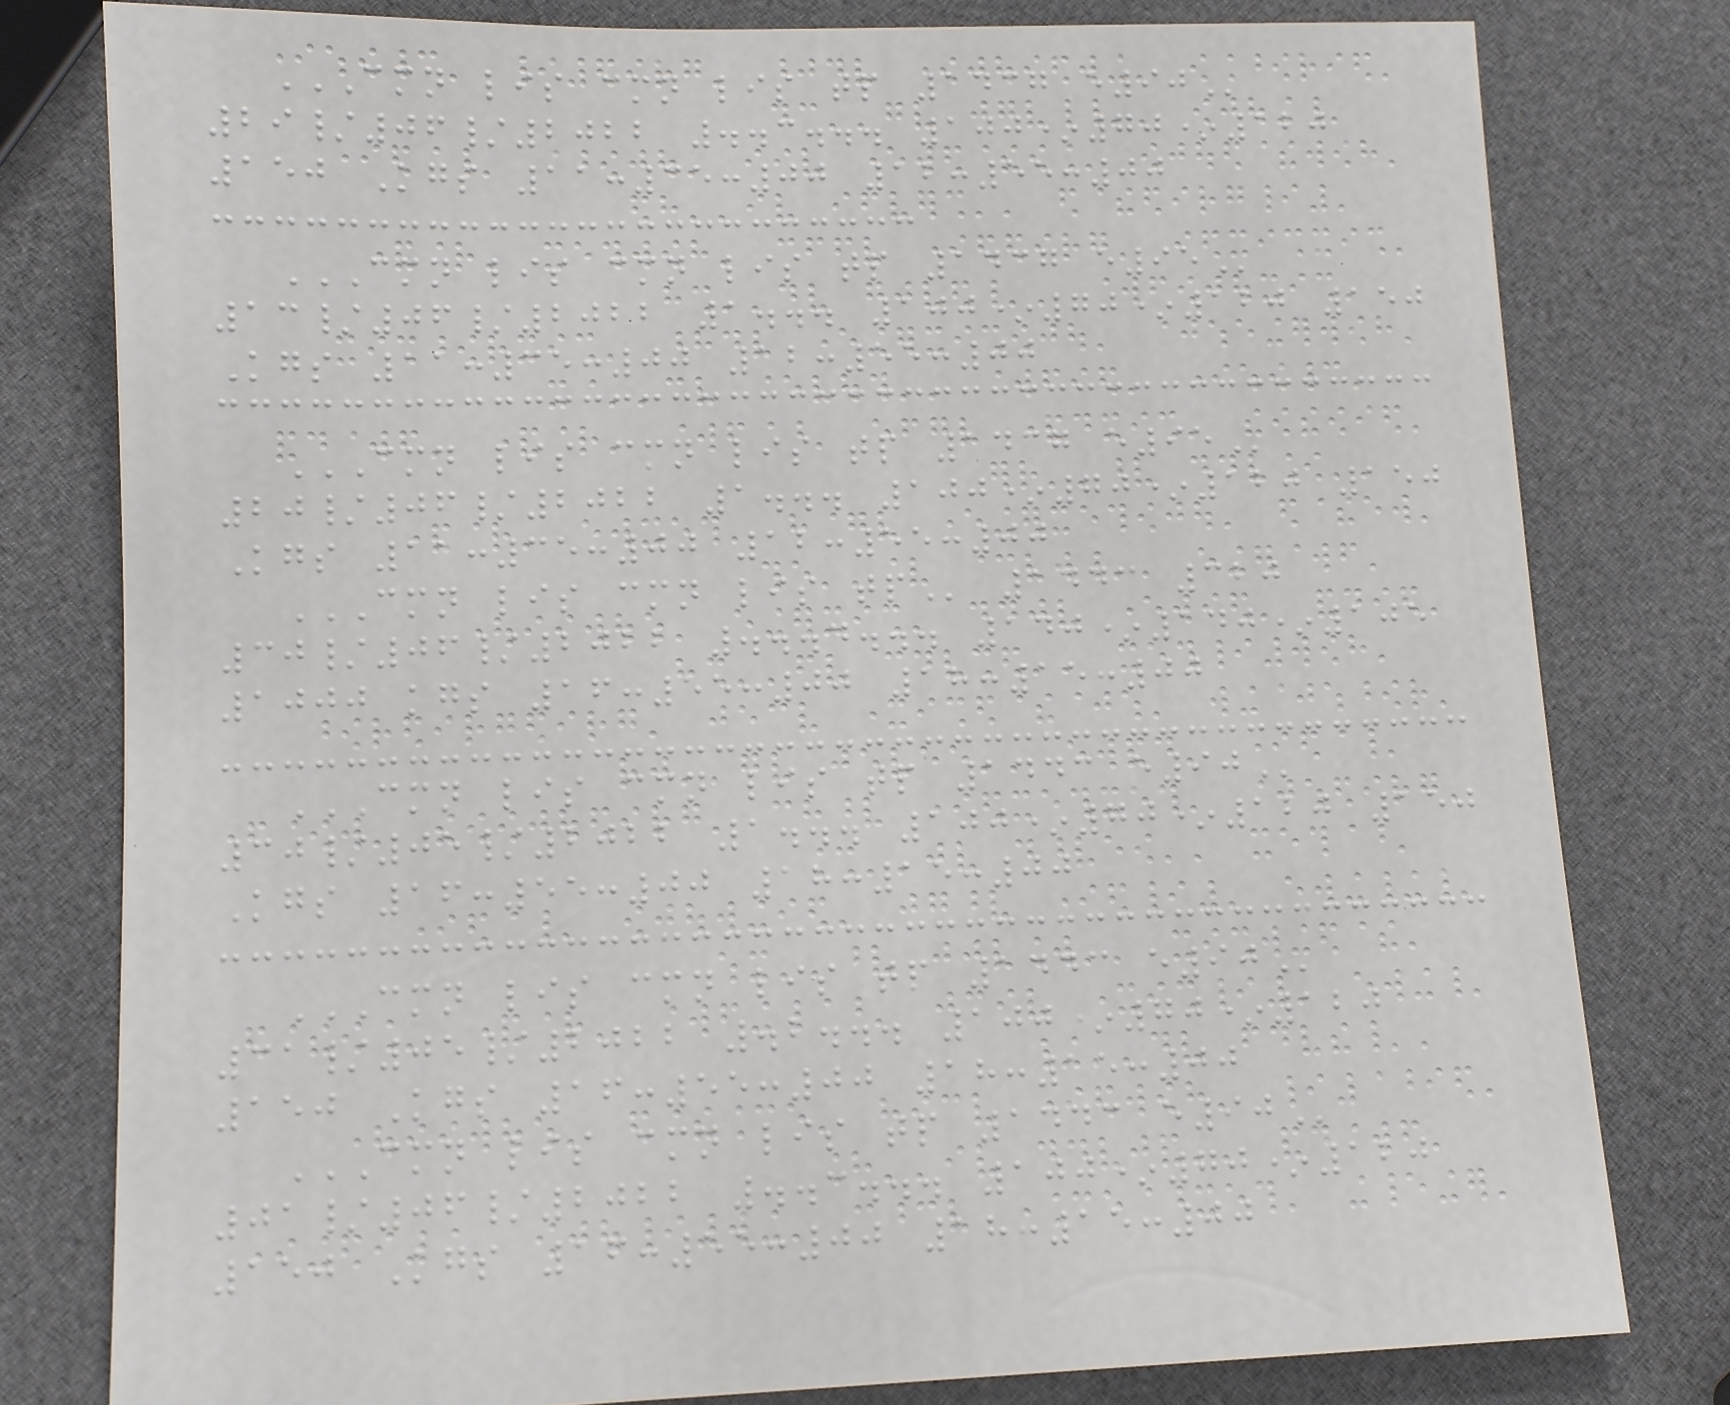CMN LIS CMN LIS TP 1437 E90
29/06/2022 ..3... 100*70*120
150 Kgs 11:35:00 12:55:00
CMN LIS CMN LIS TP 1437 E95
13/06/2022 1... 100*70*120 150
Kgs 11:35:00 12:55:00
CMN LIS CMN LIS TP 1437 E95
20/06/2022 1... 100*70*120 150
Kgs 11:35:00 12:55:00
CMN LIS CMN LIS TP 1443 320
30/06/2022 ...4... 140*140*105
1000 kgs 16:55:00 18:15:00
CMN LIS CMN LIS TP 1443 E90
30/05/2022 1... 100*70*120 150
Kgs 16:55:00 18:15:00
CMN LIS CMN LIS TP 1443 E90
31/05/2022 .2... 100*70*120
150 Kgs 16:55:00 18:15:00
CMN LIS CMN LIS TP 1443 E90
01/06/2022 ..3... 100*70*120
150 Kgs 16:55:00 18:15:00
